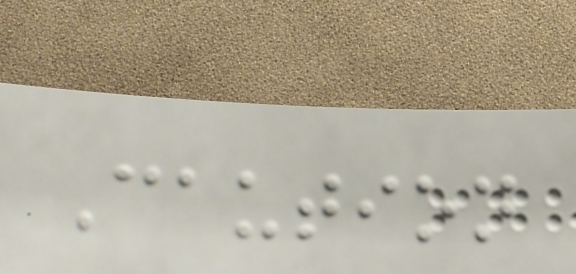Caution
